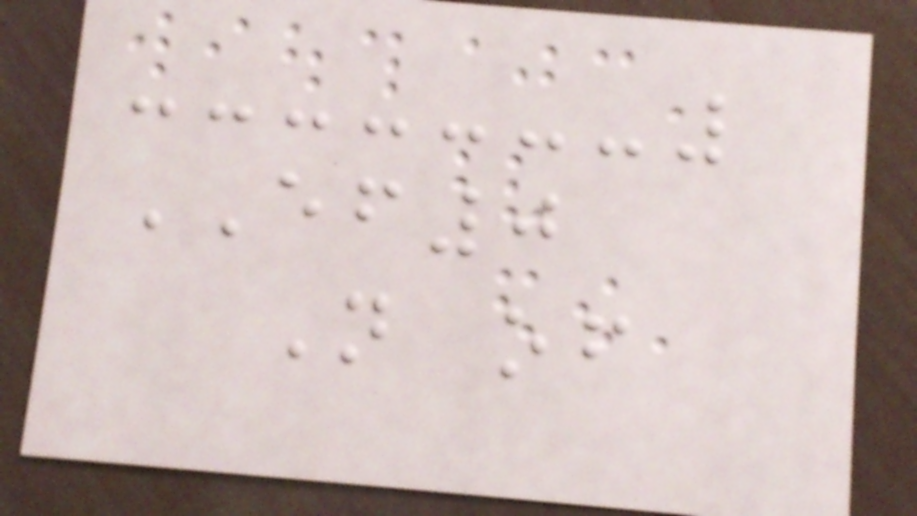EF0
N of
